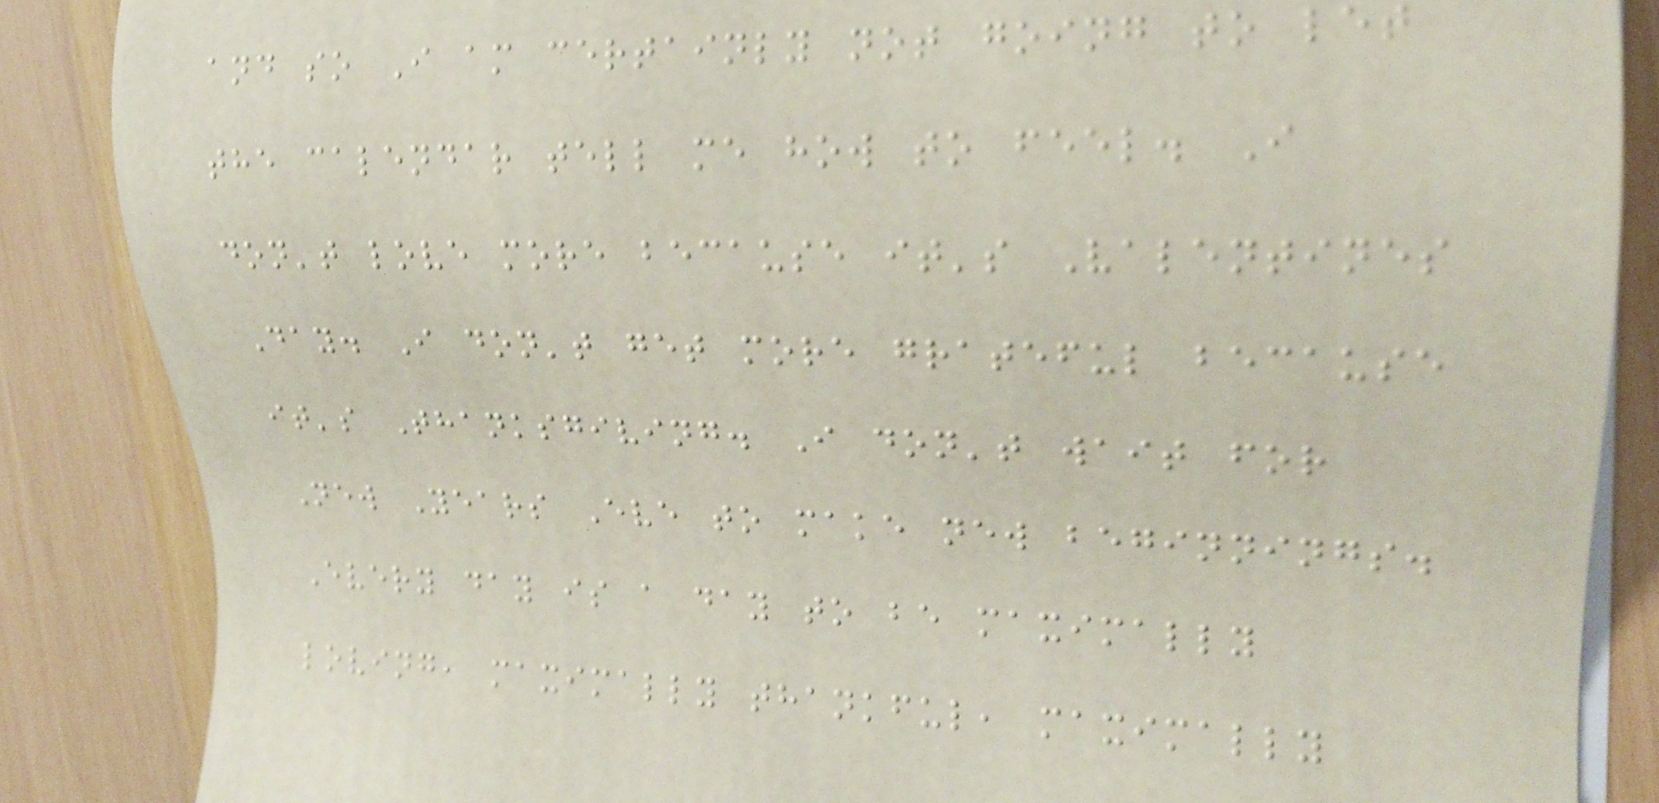and so I am certainly not going to let
the calendar tell me how to feel. I
don't love more because it's Valentines
Day. I don't get more grateful because
it's Thanksgiving. I don't wait for
New Years Eve to make new beginnings.
Every day is a day to be maximally
loving, maximally thankful, maximally
